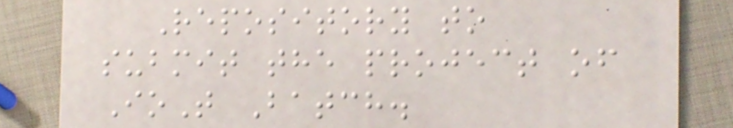Repository to
submit the project of
IoT Batch.
